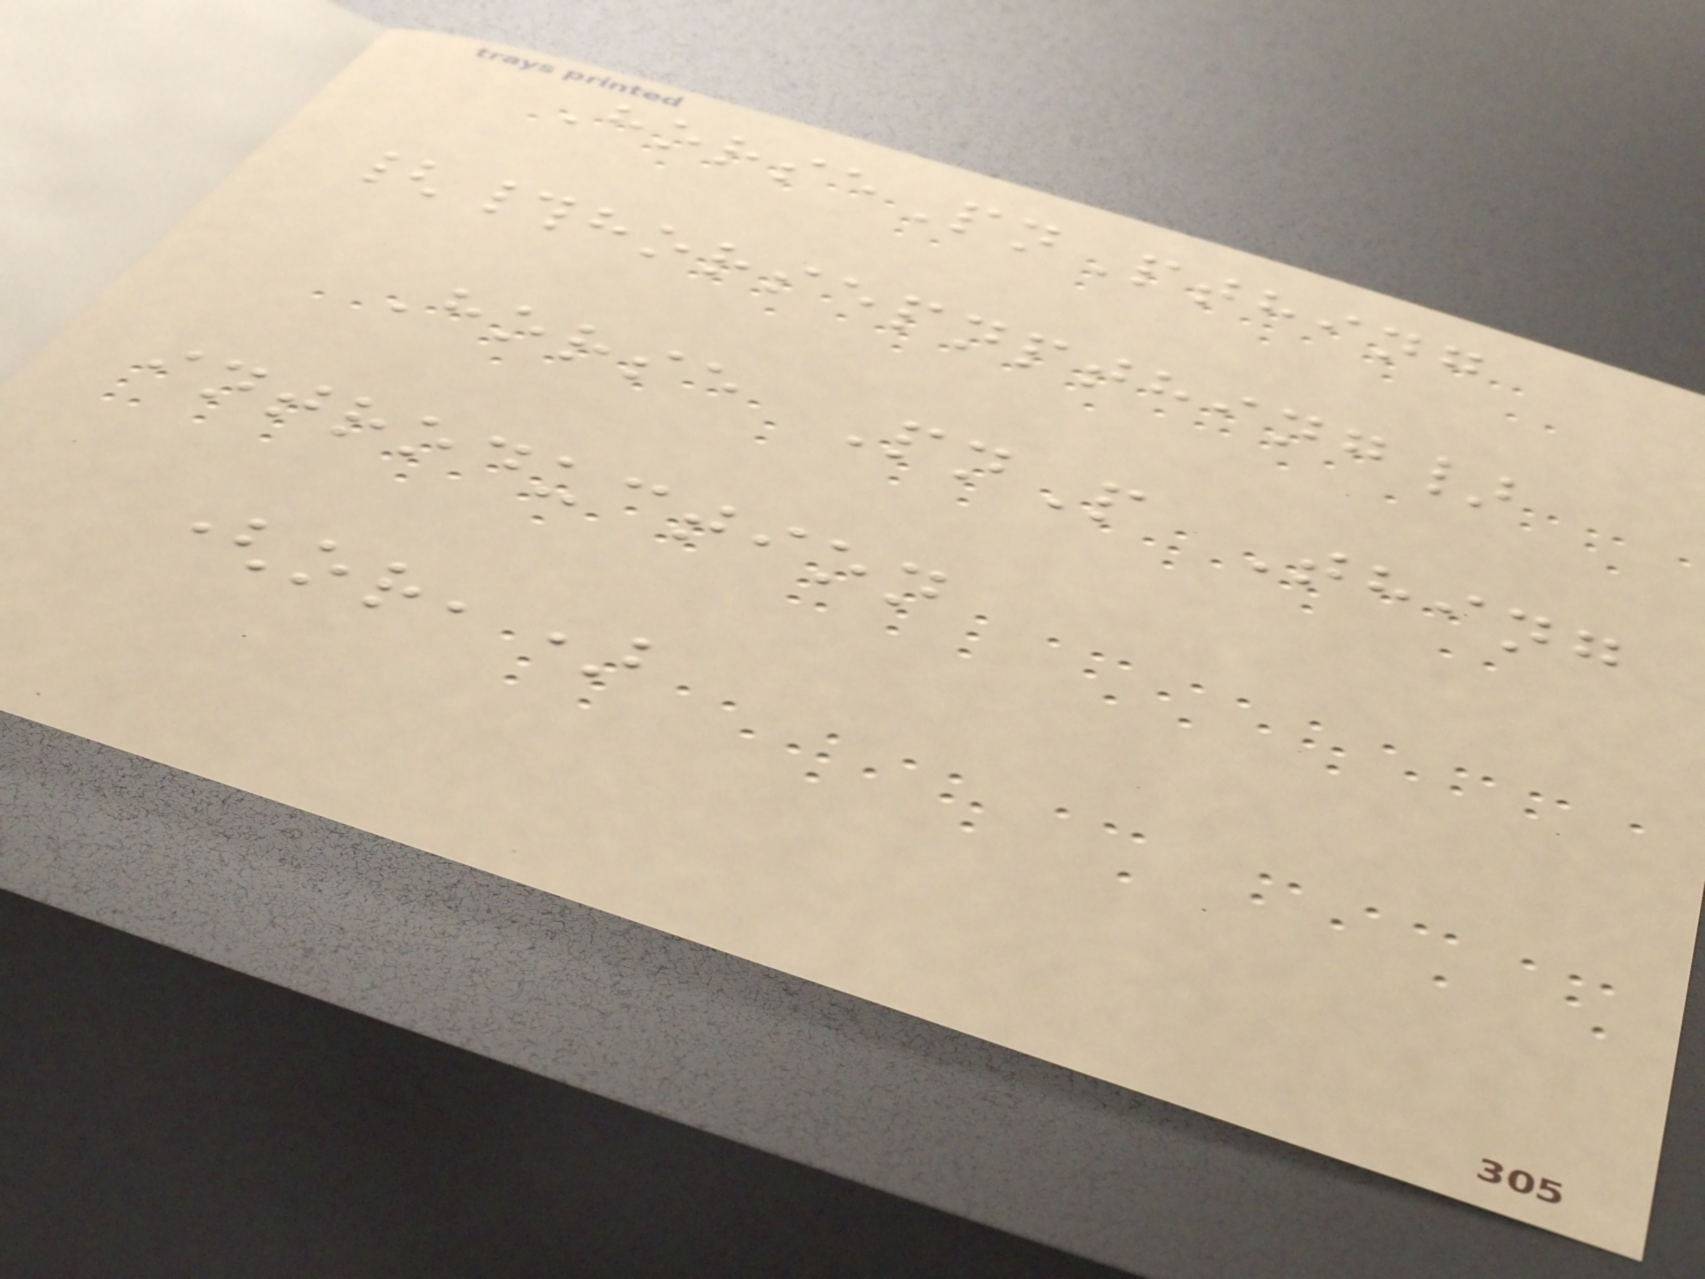HorsePnPthing
{#horsepnpthing}
Horse PnP Thing
introduction
(or,)
